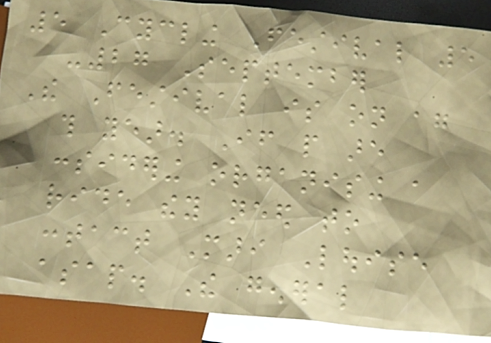5 Cycling Festival 5
-27 September
The Festival is on again
this year. If people are
considering organising a
ride they need to
contact Mari Louise
asap. The general
